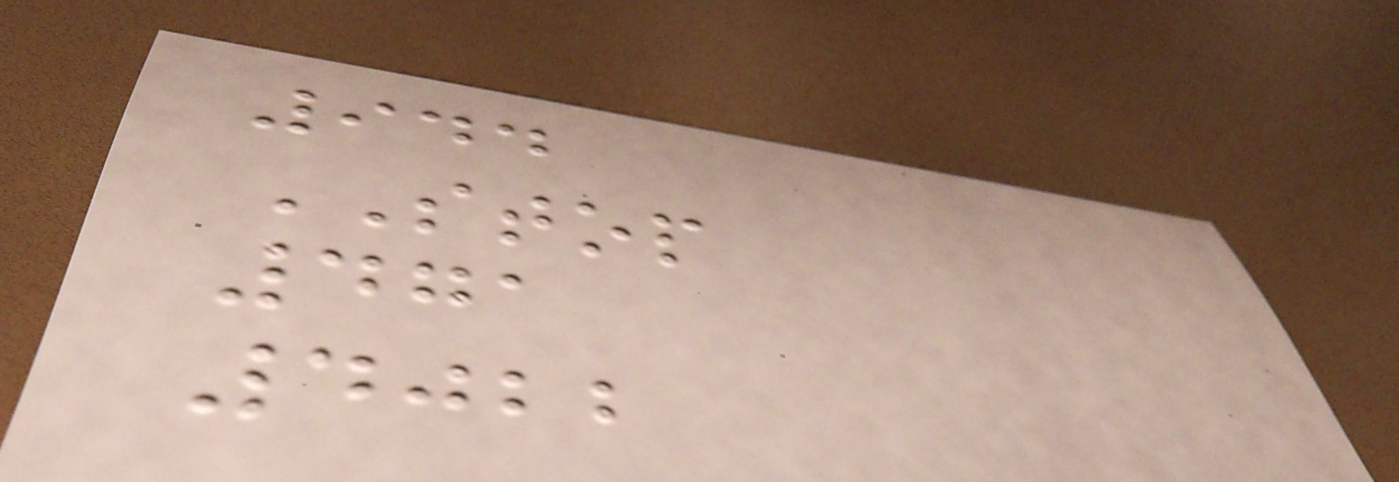944
STOP
471
4022
